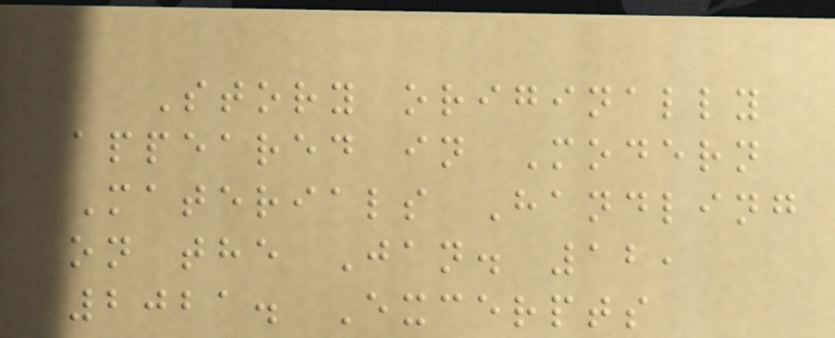Story originally
appeared in Modern
Materials Handling
on the Jan. 12,
2021. Excerpts
